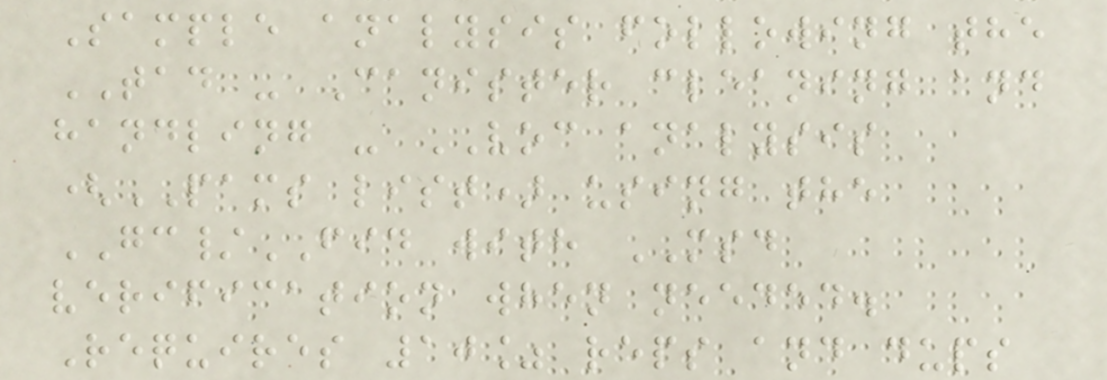Sample analysis following the
TAD - Canister cleaning and
handling - VOC analysis
(PAMS list) using the
GC/FID with MSD
verification when needed.
Requires 10% reps and dups
